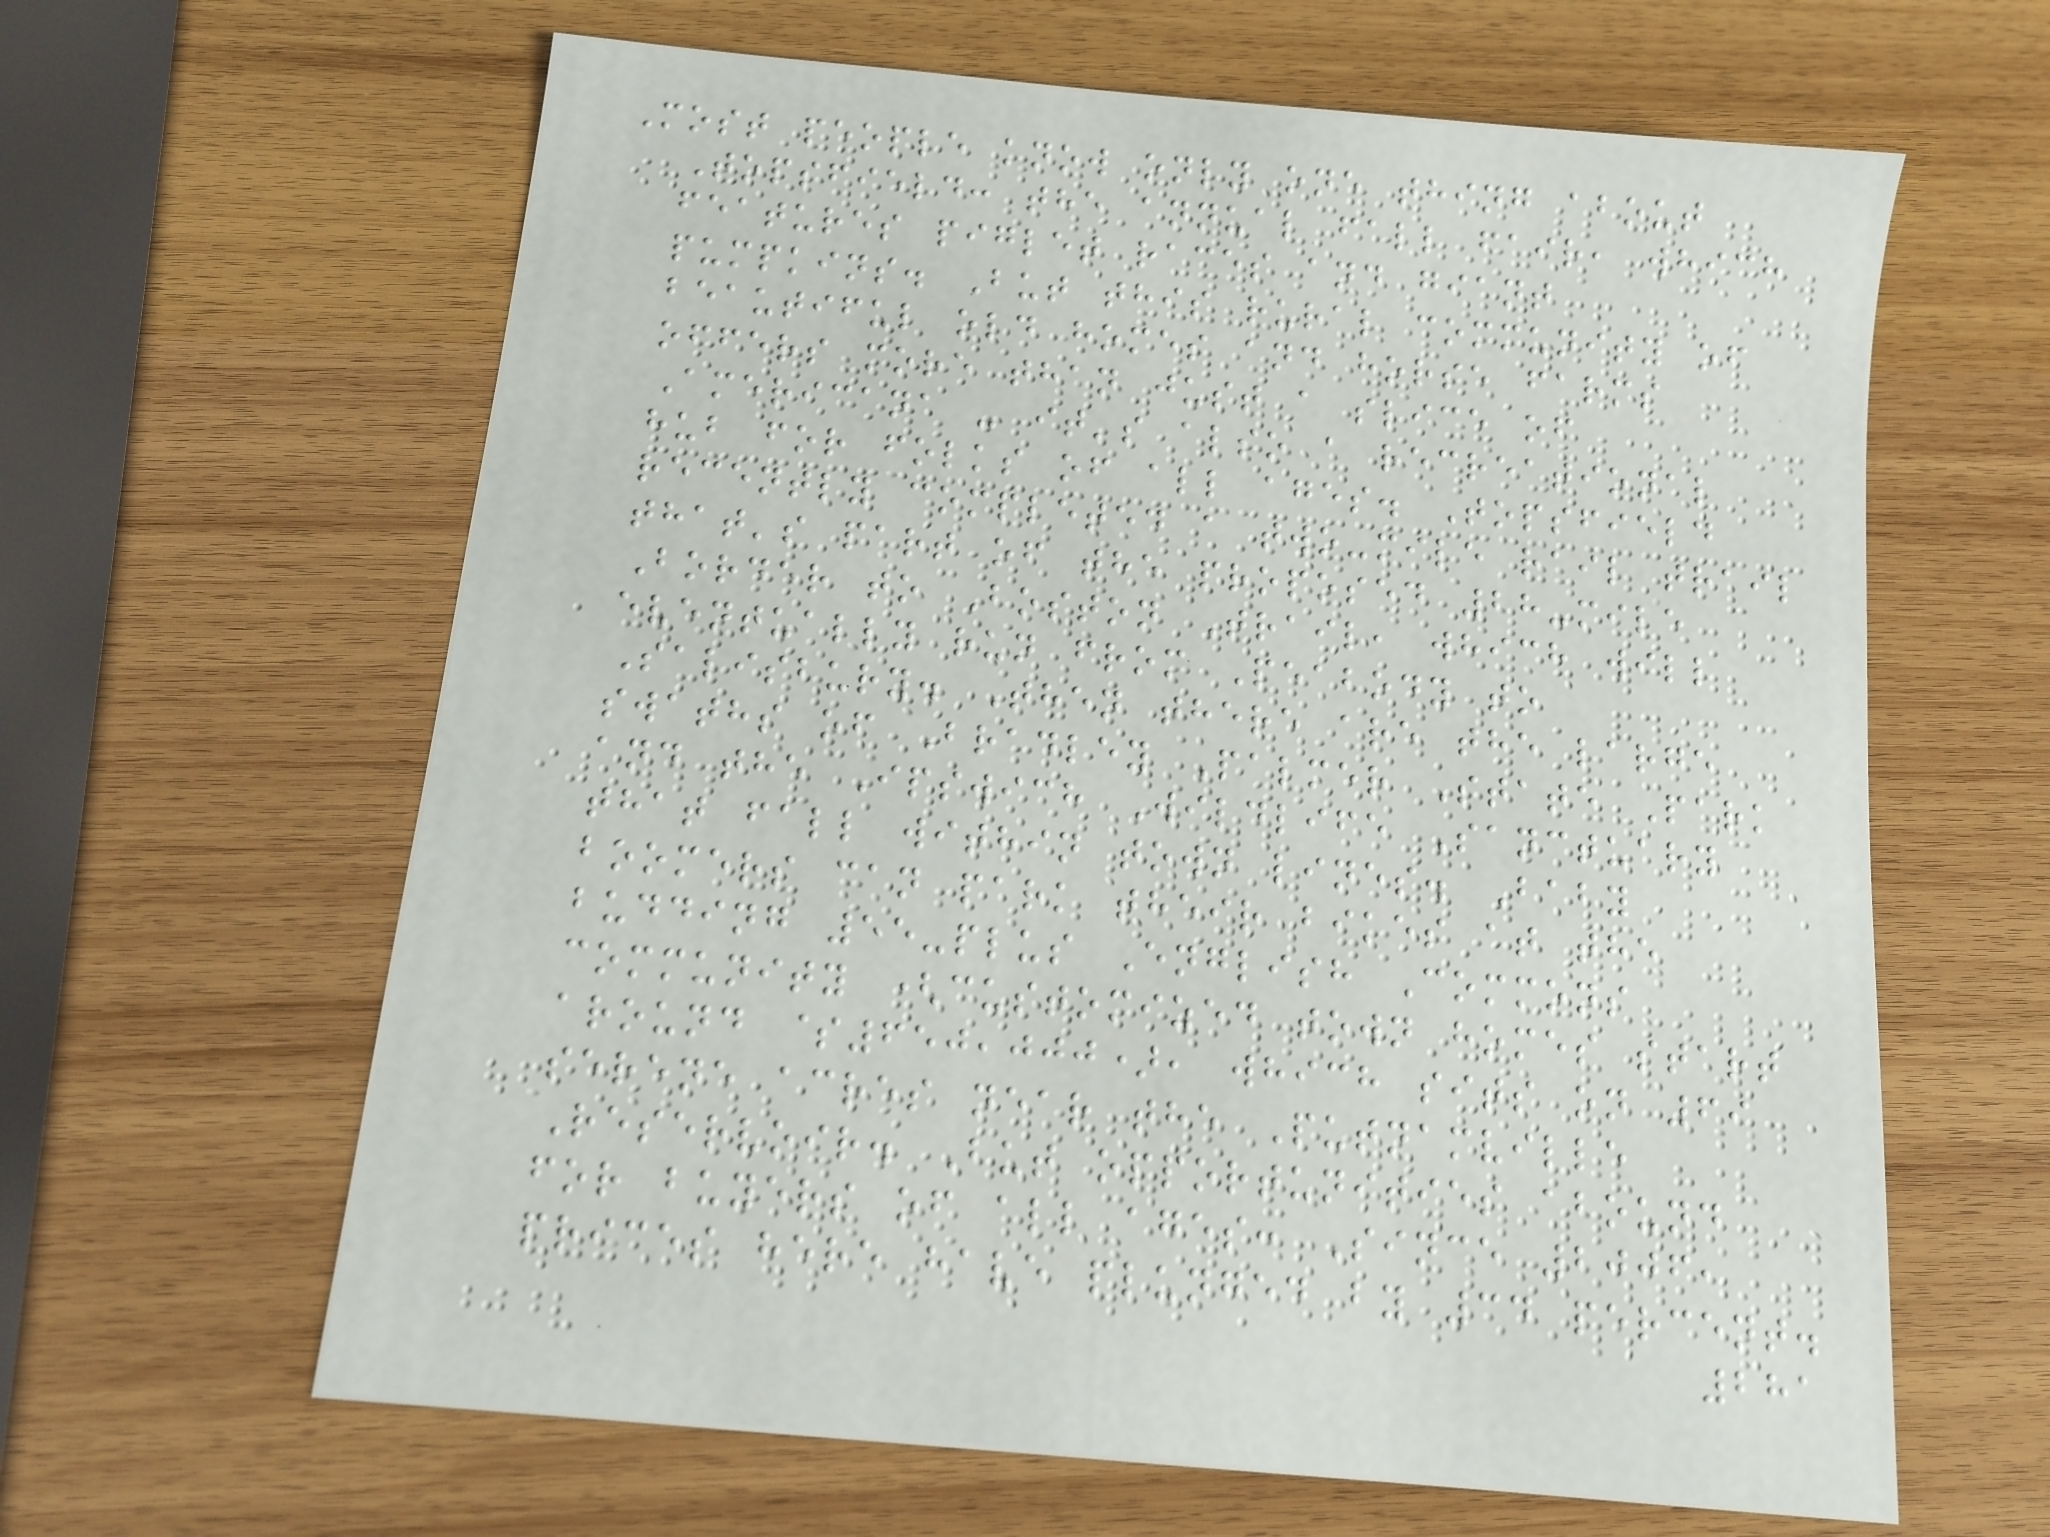Most people know only one thing about
Topsfield: the annual fall fair, which
features piglet races and giant
pumpkins. But this rural community of
beautiful old homes and horse farms
offers more than just a slice of
Americana - it's also a recreational
hub for folks of all ages. Topsfield
recently completed a two-mile rail trail
that's part of the proposed 28-mile
Border to Boston Trail, which will
eventually run from Peabody to
Salisbury. Then there are the large
swaths of Bradley Palmer State Park
and the Ipswich Wildlife Sanctuary
that fall within town lines. Baby
boomers can park their bikes at the
budding 55-plus English Commons
community (customized town homes start
around $650,000), which sits on 69
serene acres near the Putnamville
Reservoir. But opportunities abound
for buyers of all ages: Since 2006,
prices here have plunged by 34 percent.
281
